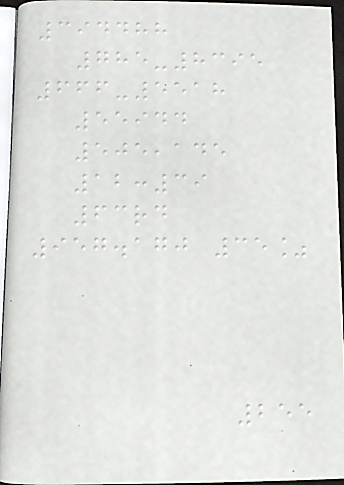394488
785-8395
666-5518
55944
505,145
12:39
63rd
957.170 35%
255
